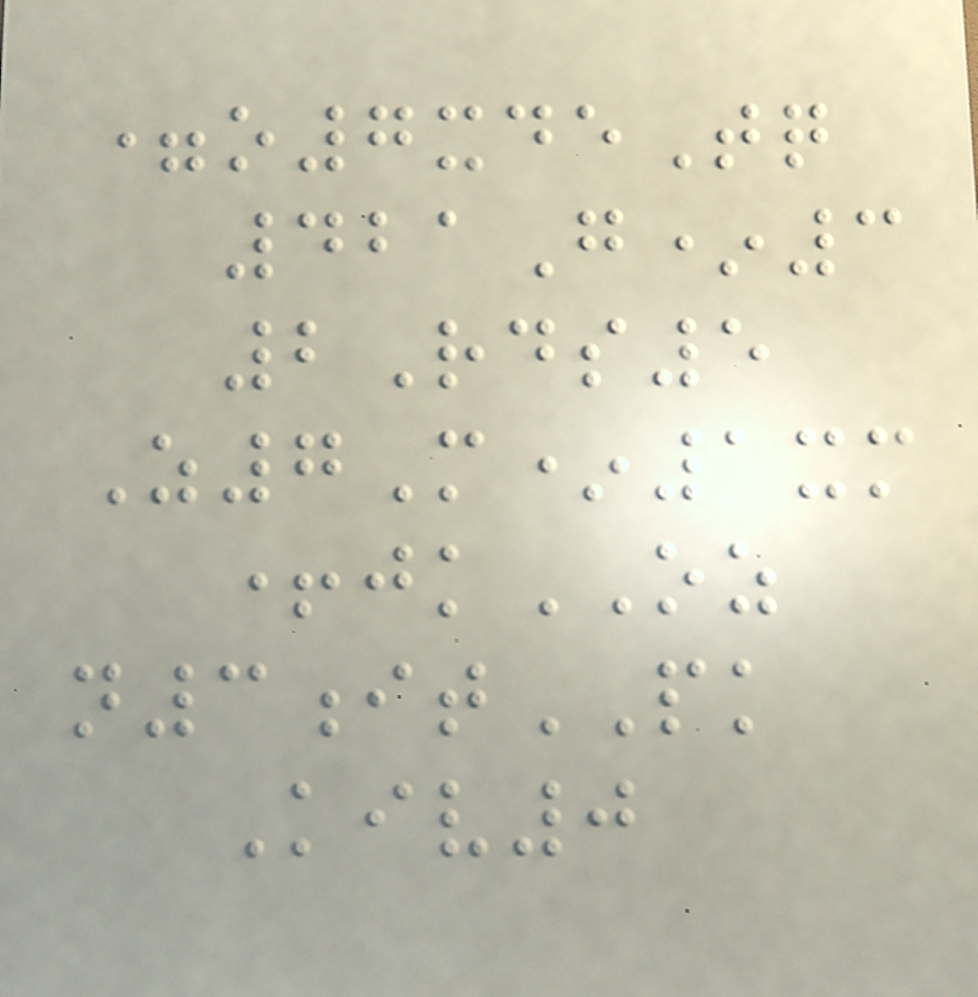=o7xdeTq
421G*3
2Rds5
Z7M*1xm
+jkOZ
n3itPK
Kiv0
